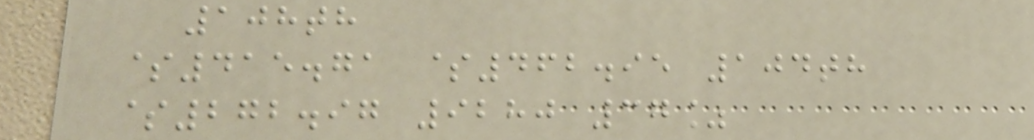108th
$415.71 $462.95 104th
$272.97 9280 37%
